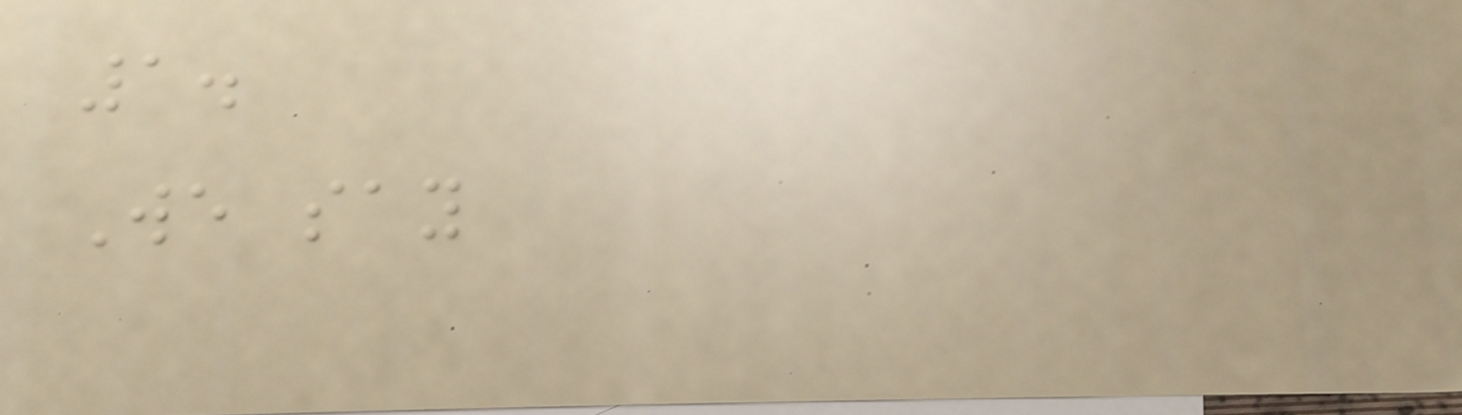1.
We say
